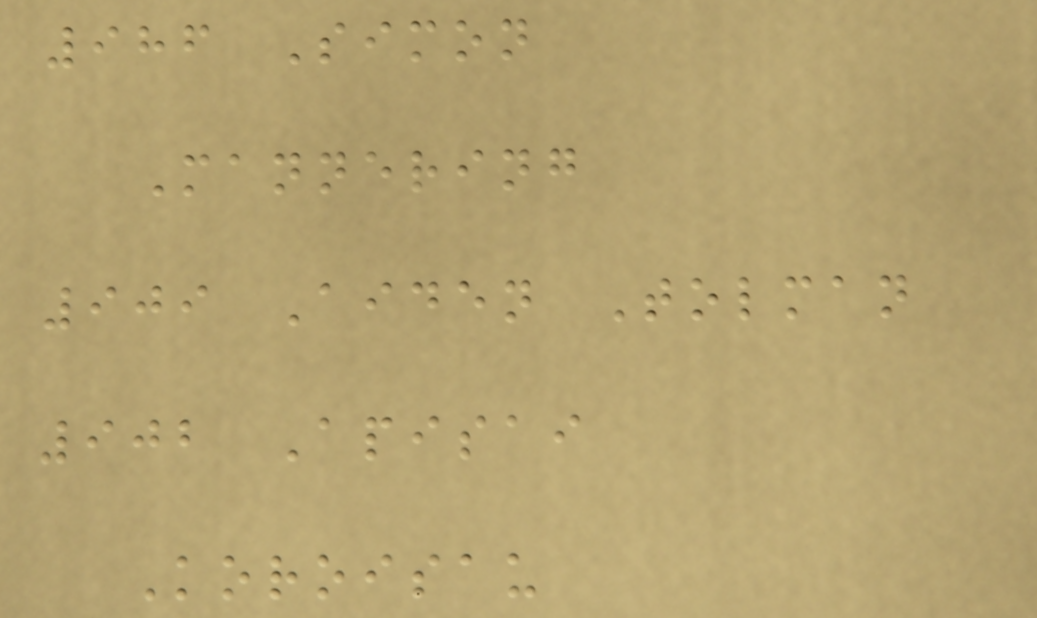986 Simon
Mannering
909 Aiden Tolman
902 Apisai
Koroisau
